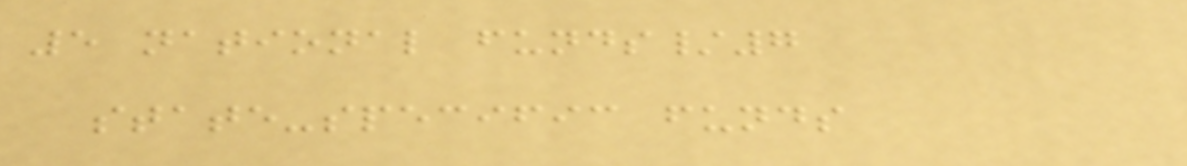5 national funds/7
state-specific funds
